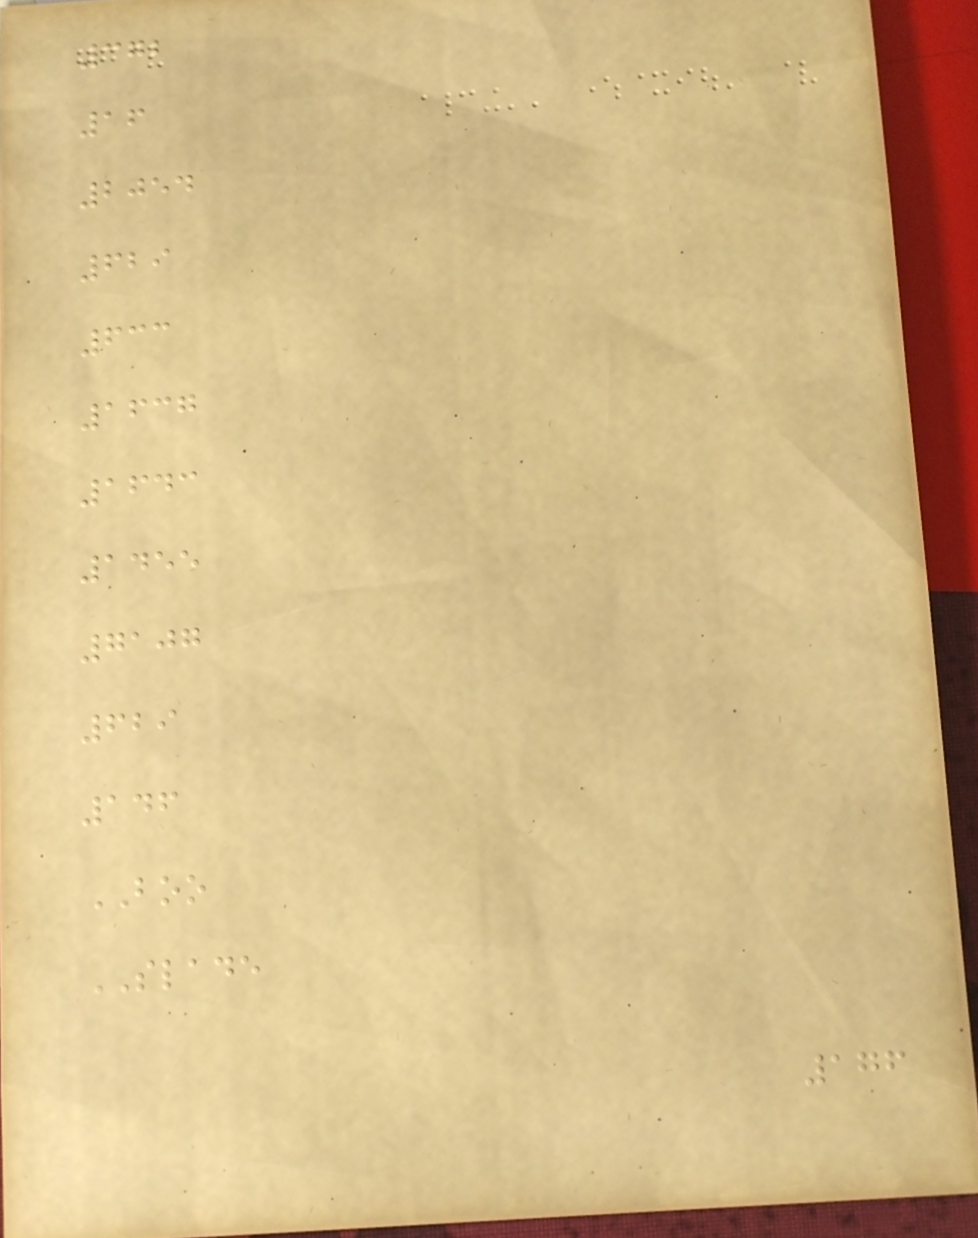372
16
2054
629
633
1637
1643
1455
7107
629
146
BOO
SLADE
176
